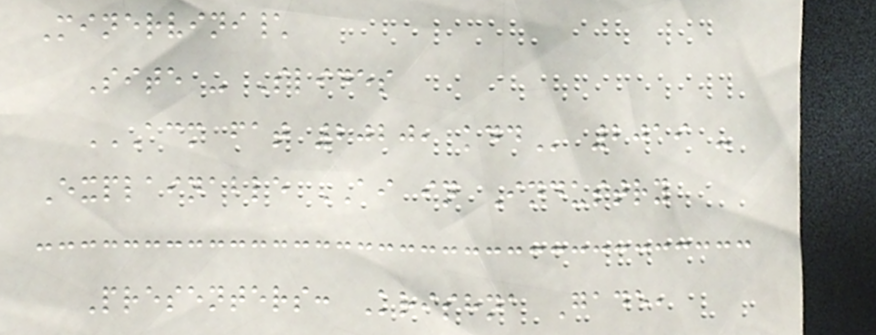Minervini\
Site - Slides
ACM FAT 2020, KDD 2019 -
Explainable AI in Industry
Presenters: Krishna Gade,
